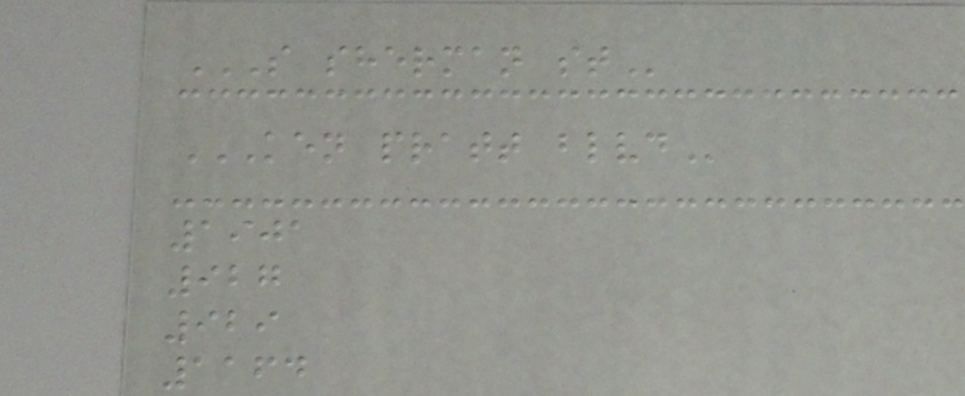S SHERMAN ST
KEN PRATT BLVD
1901
927
929
1164
